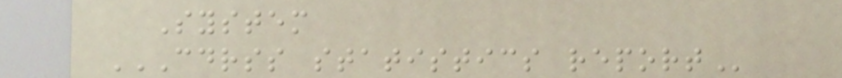System
CDRSS STATISTICS REPORT
